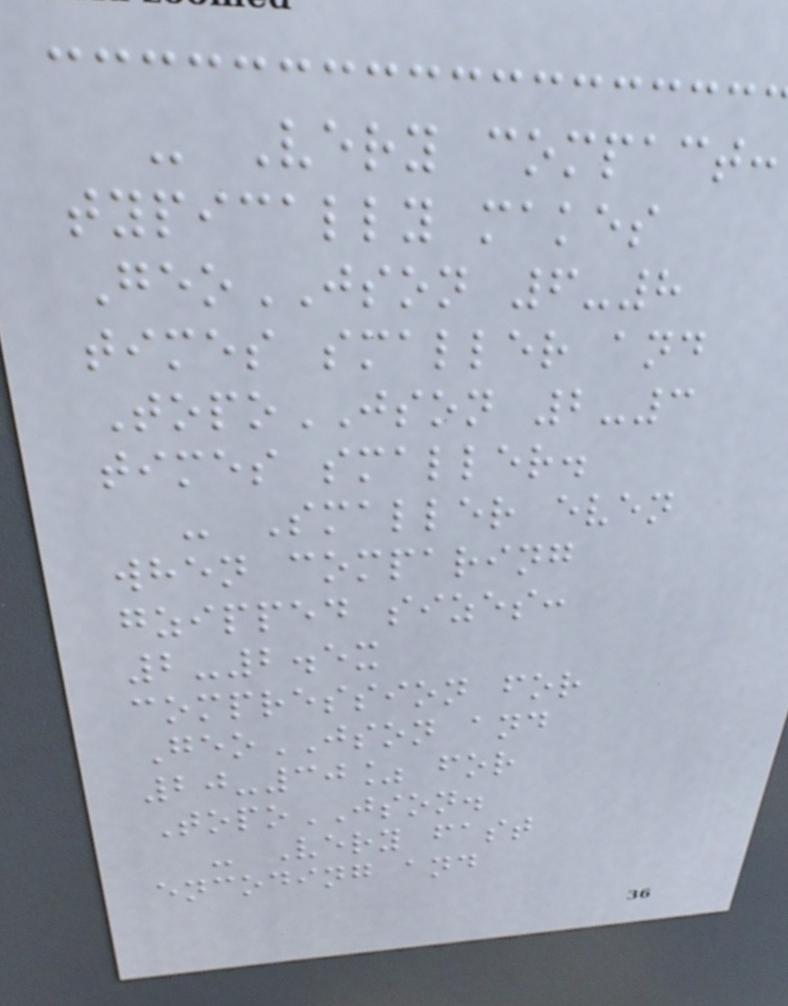- Very compact:
typically makes
GeoJSON 6-8
times smaller and
TopoJSON 2-3
times smaller.
- Smaller even
when comparing
gzipped sizes:
2-2.5x
compression for
GeoJSON and
20-30% for
TopoJSON.
- Very fast
encoding and
